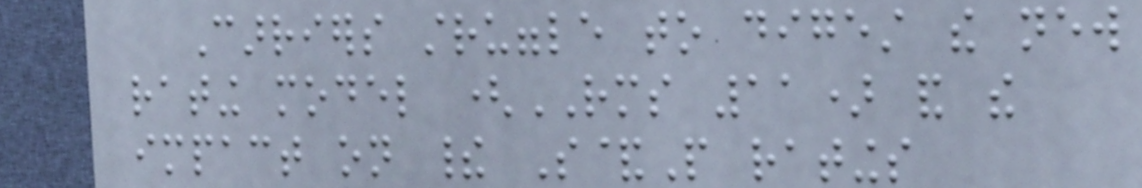Carriers struggle to digest the new
rating model (RMS 11) and the
impact on their S&P ratings
